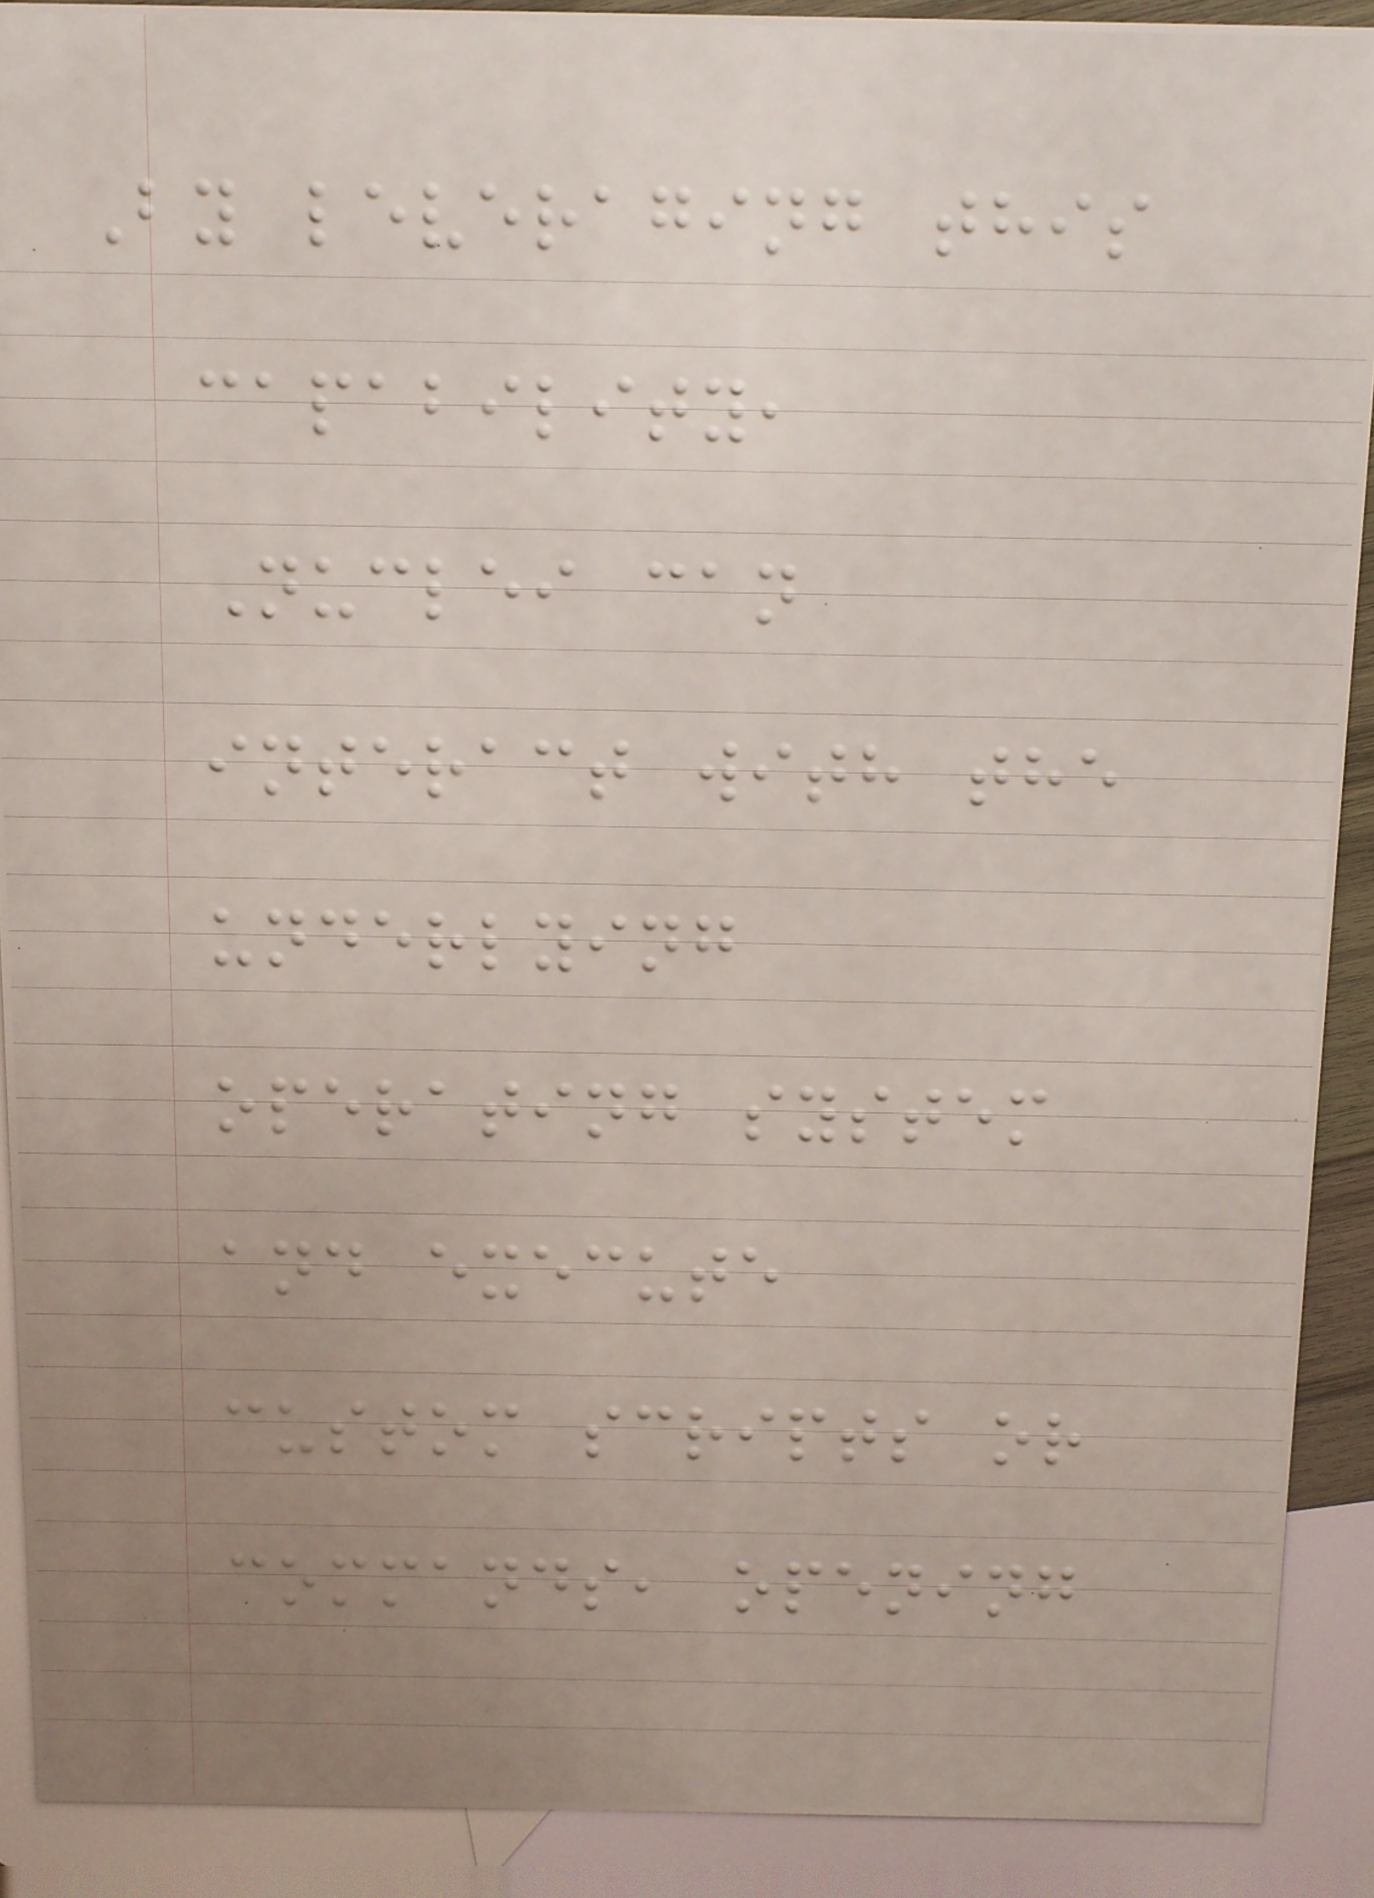By leveraging this
capability,
Nuclei can
interact with the
underlying
operating system
and execute
custom scripts or
commands, opening
